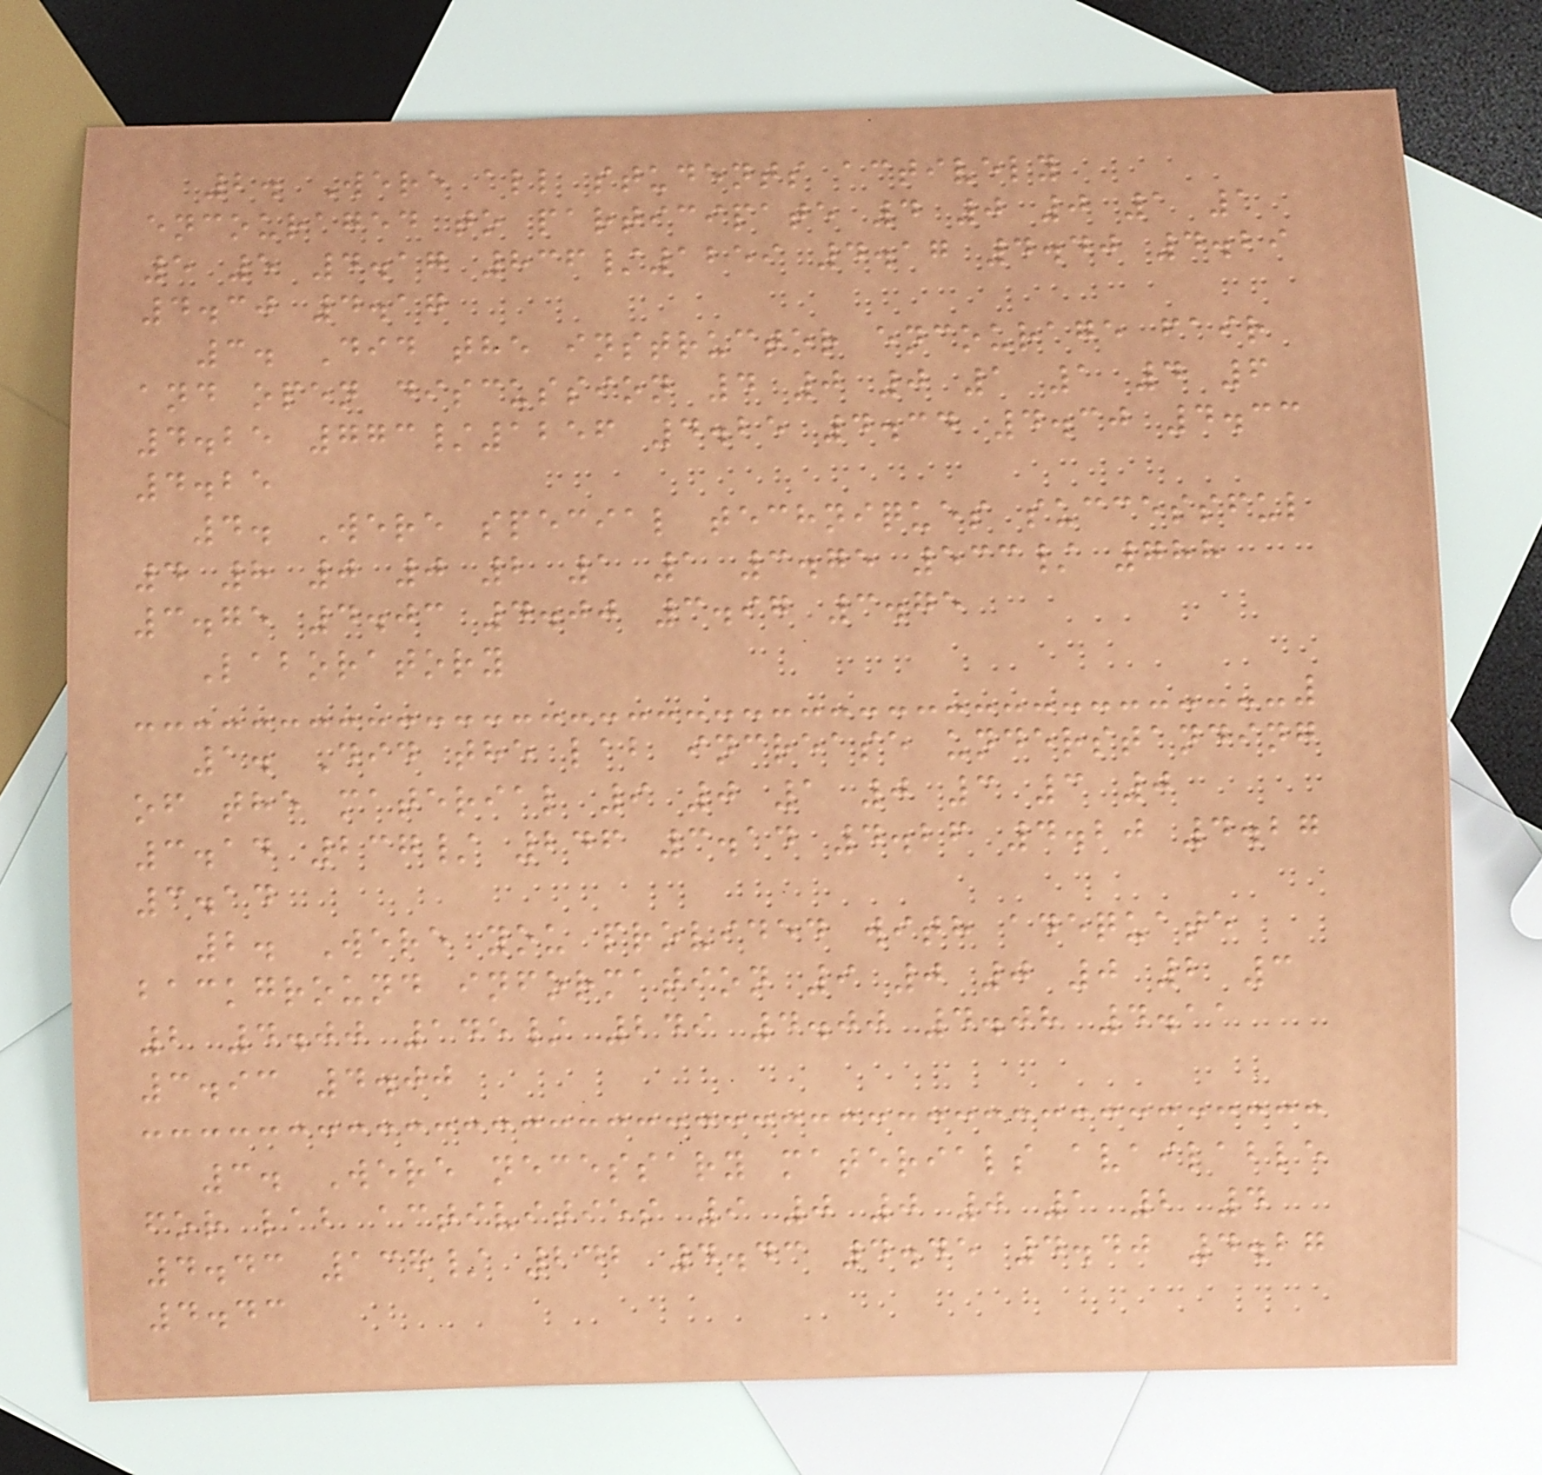2. Were all students actively
encouraged to participate 4 0 0 1 1
5 5 4.17 836/1259 4.17 4.40 4.29
4.30 4.17
3. Did the instructor encourage fair
and open discussion 4 0 0 1 1 4 6
4.25 773/1256 4.25 4.34 4.30 4.33
4.25
4. Were special techniques successful
4 8 0 0 2 1 1 3.75 533/ 788
3.75 4.03 4.00 3.97 3.75
Laboratory
1. Did the lab increase understanding
of the material 9 0 1 0 3 3 0
3.14 237/ 246 3.14 4.26 4.20 4.27
3.14
2. Were you provided with adequate
background information 9 0 0 0 2 3
2 4.00 145/ 249 4.00 4.08 4.11
3.93 4.00
3. Were necessary materials available
for lab activities 9 0 0 0 1 2 4
4.43 137/ 242 4.43 4.45 4.40 4.27
4.43
